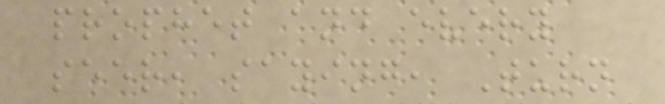prophet and every
seer, saying, Turn
